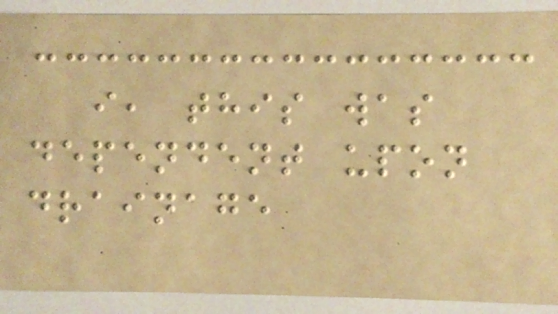i, this was
dependent upon
drainage
